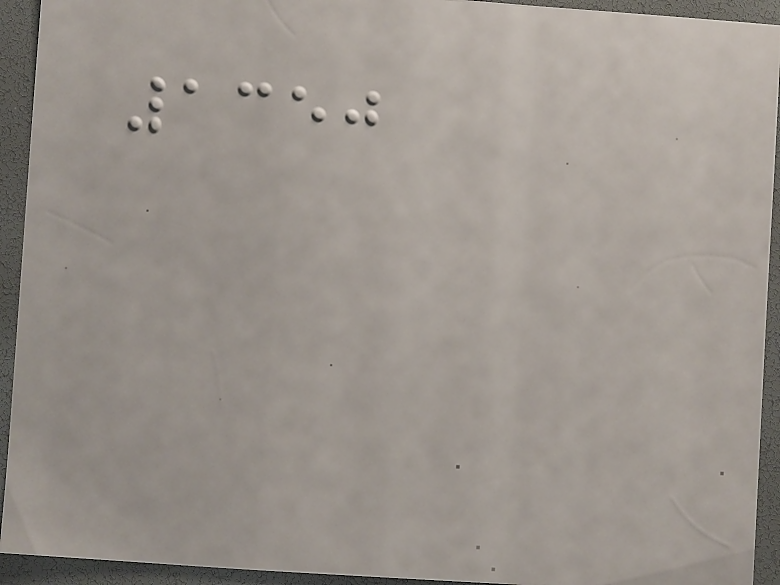1350
